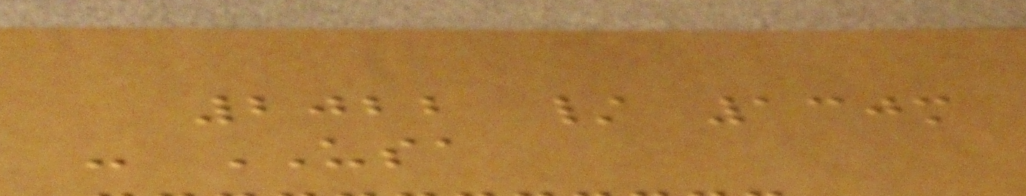2022 / 130m
- USA
